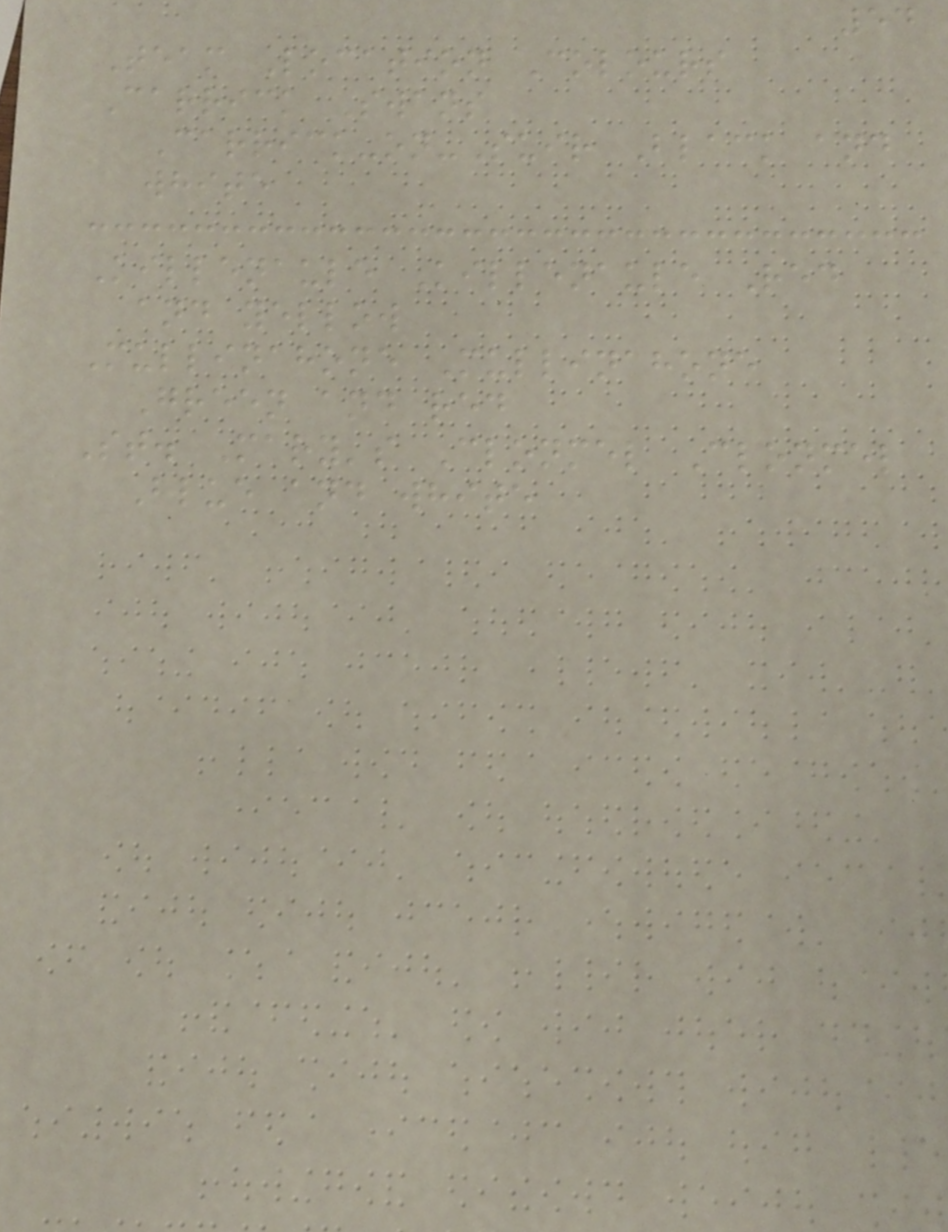54
Team Location Colours
Carrick Swans
Carrick-on-Suir Black and
white
Killenaule Killenaule Red
and yellow
Mullinahone Mullinahone
Green and red
St. Mary's Clonmel Clonmel
Blue and white
